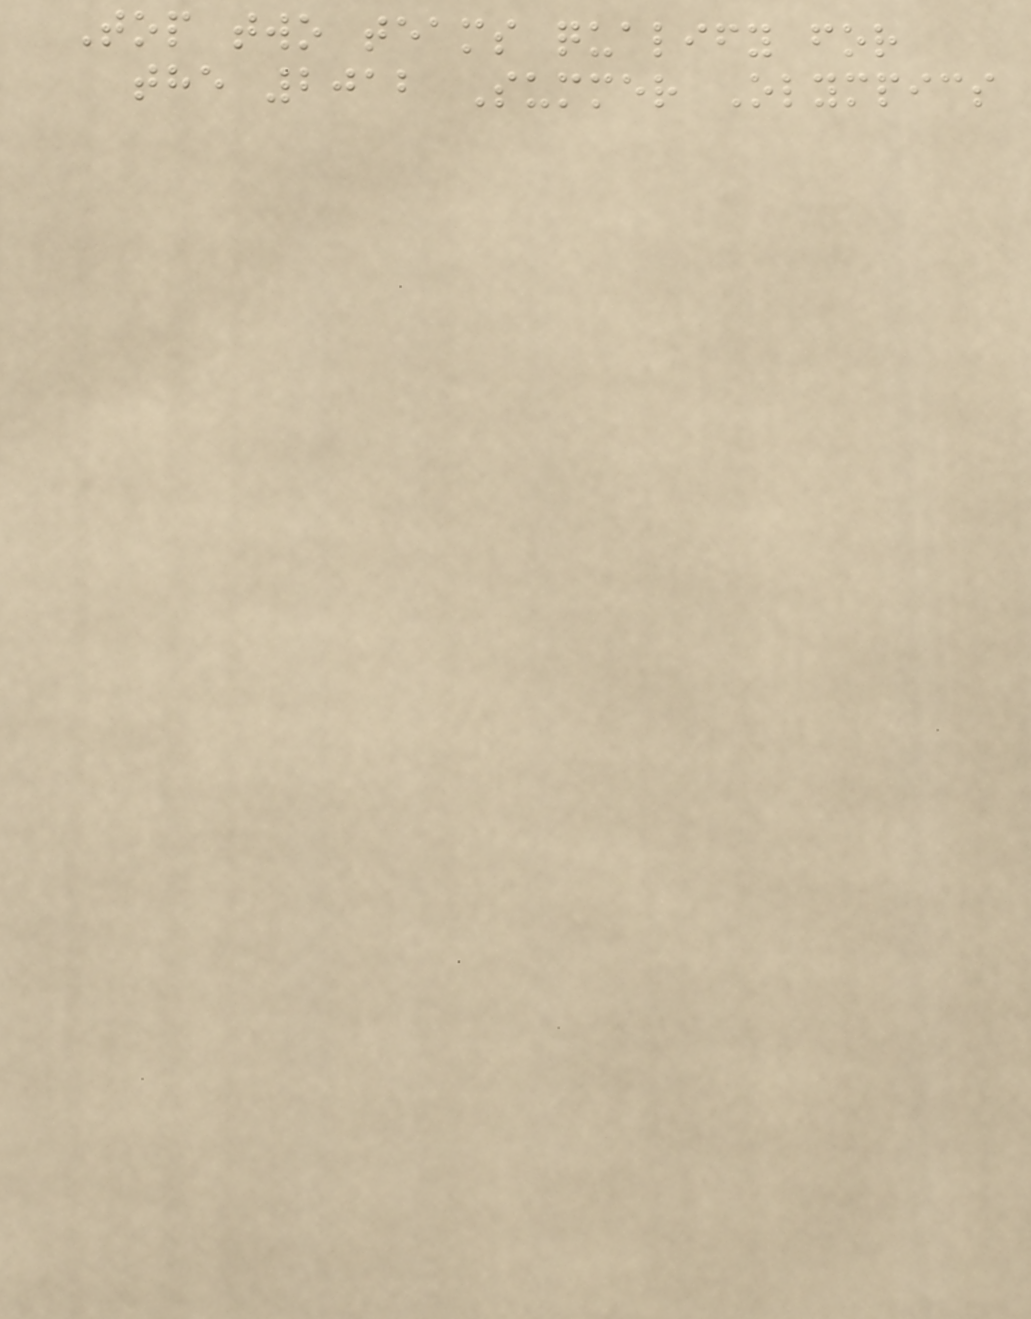Top two teams qualify for
the 2012 Summer Olympics
